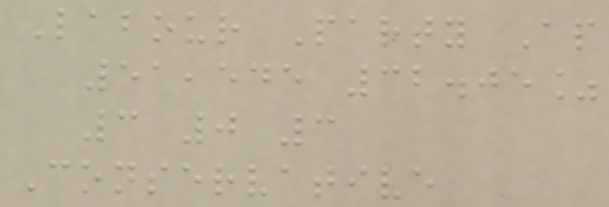Labour Party Ap
51,545 32.05%
3 0 3
Conservative
